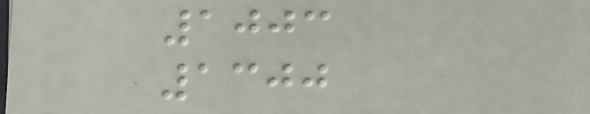1003
1300
